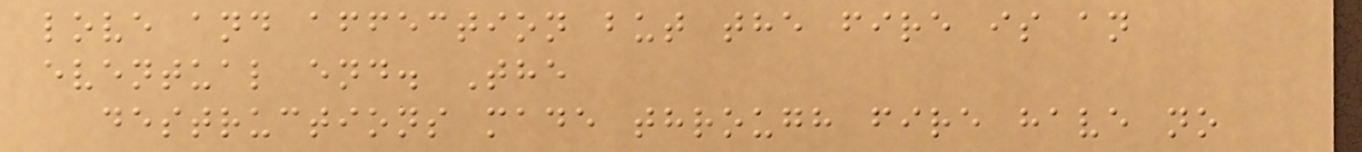love and affection but the fire is an
eventual end. The
destructions made through fire have no
